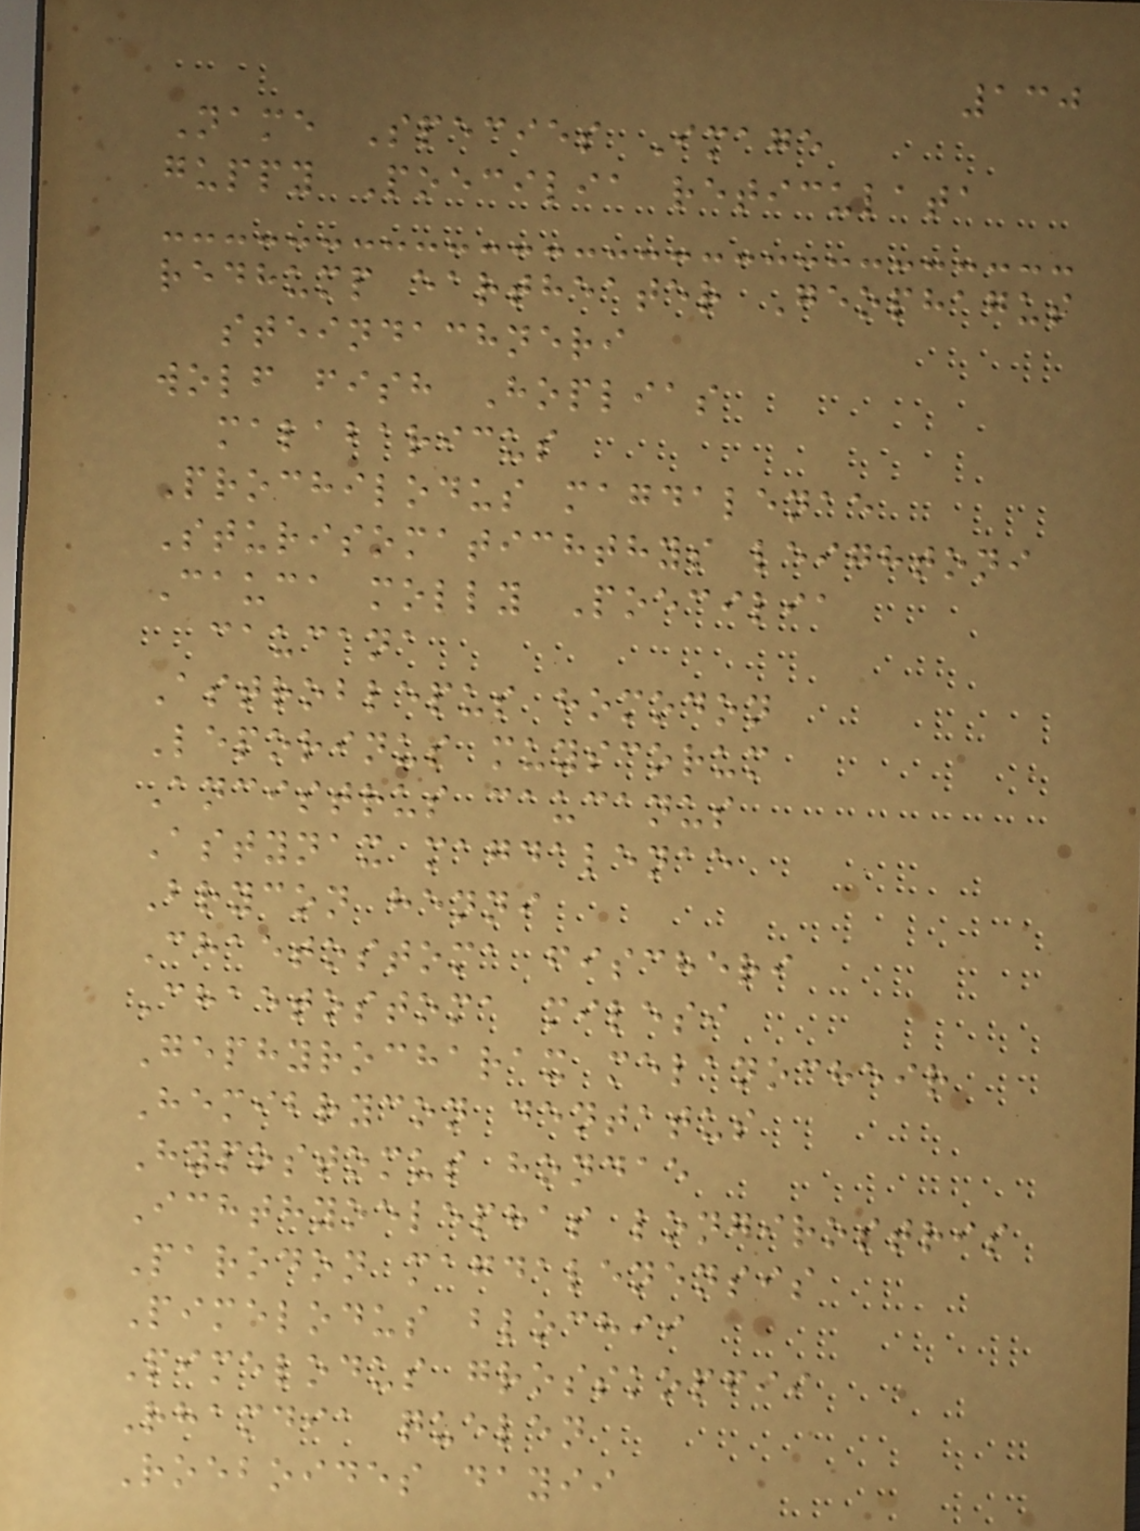130
Name Species Image
guppy Poecilia reticulata
redhump eartheater Geophagus
steindachneri
wolf fish Hoplias
malabaricus
Prochilodus magdalenae
Sturisomatichthys leightoni
Cauca molly Poecilia
caucana
Astroblepus homodon
Leporinus muyscorum
Ancistrus caucanus
Astynax magdalenae
Brycon henni
Chaetostoma fischeri
Chaetostoma milesi
Gephyrocharax melanocheir
Hemibrycon dentatus
Hypostomus hondae
Ichthyoelephas longirostris
Parodon magdalenensis
Pimelodus blochii
Pimelodus grosskopfii
Rhamdia quelen
Roeboides dayii
